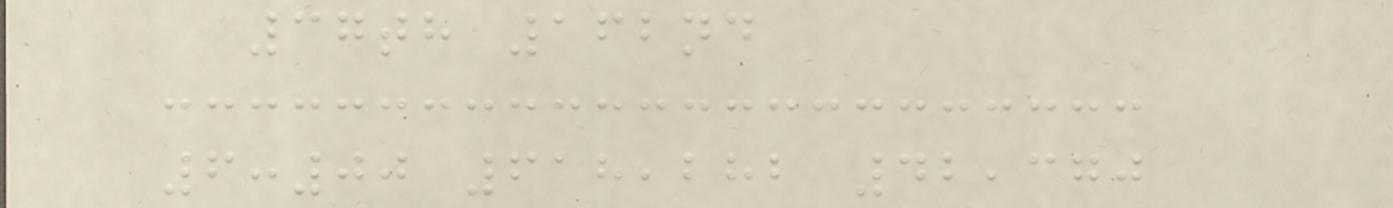37th 162nd
6:00 618,282 42,370
